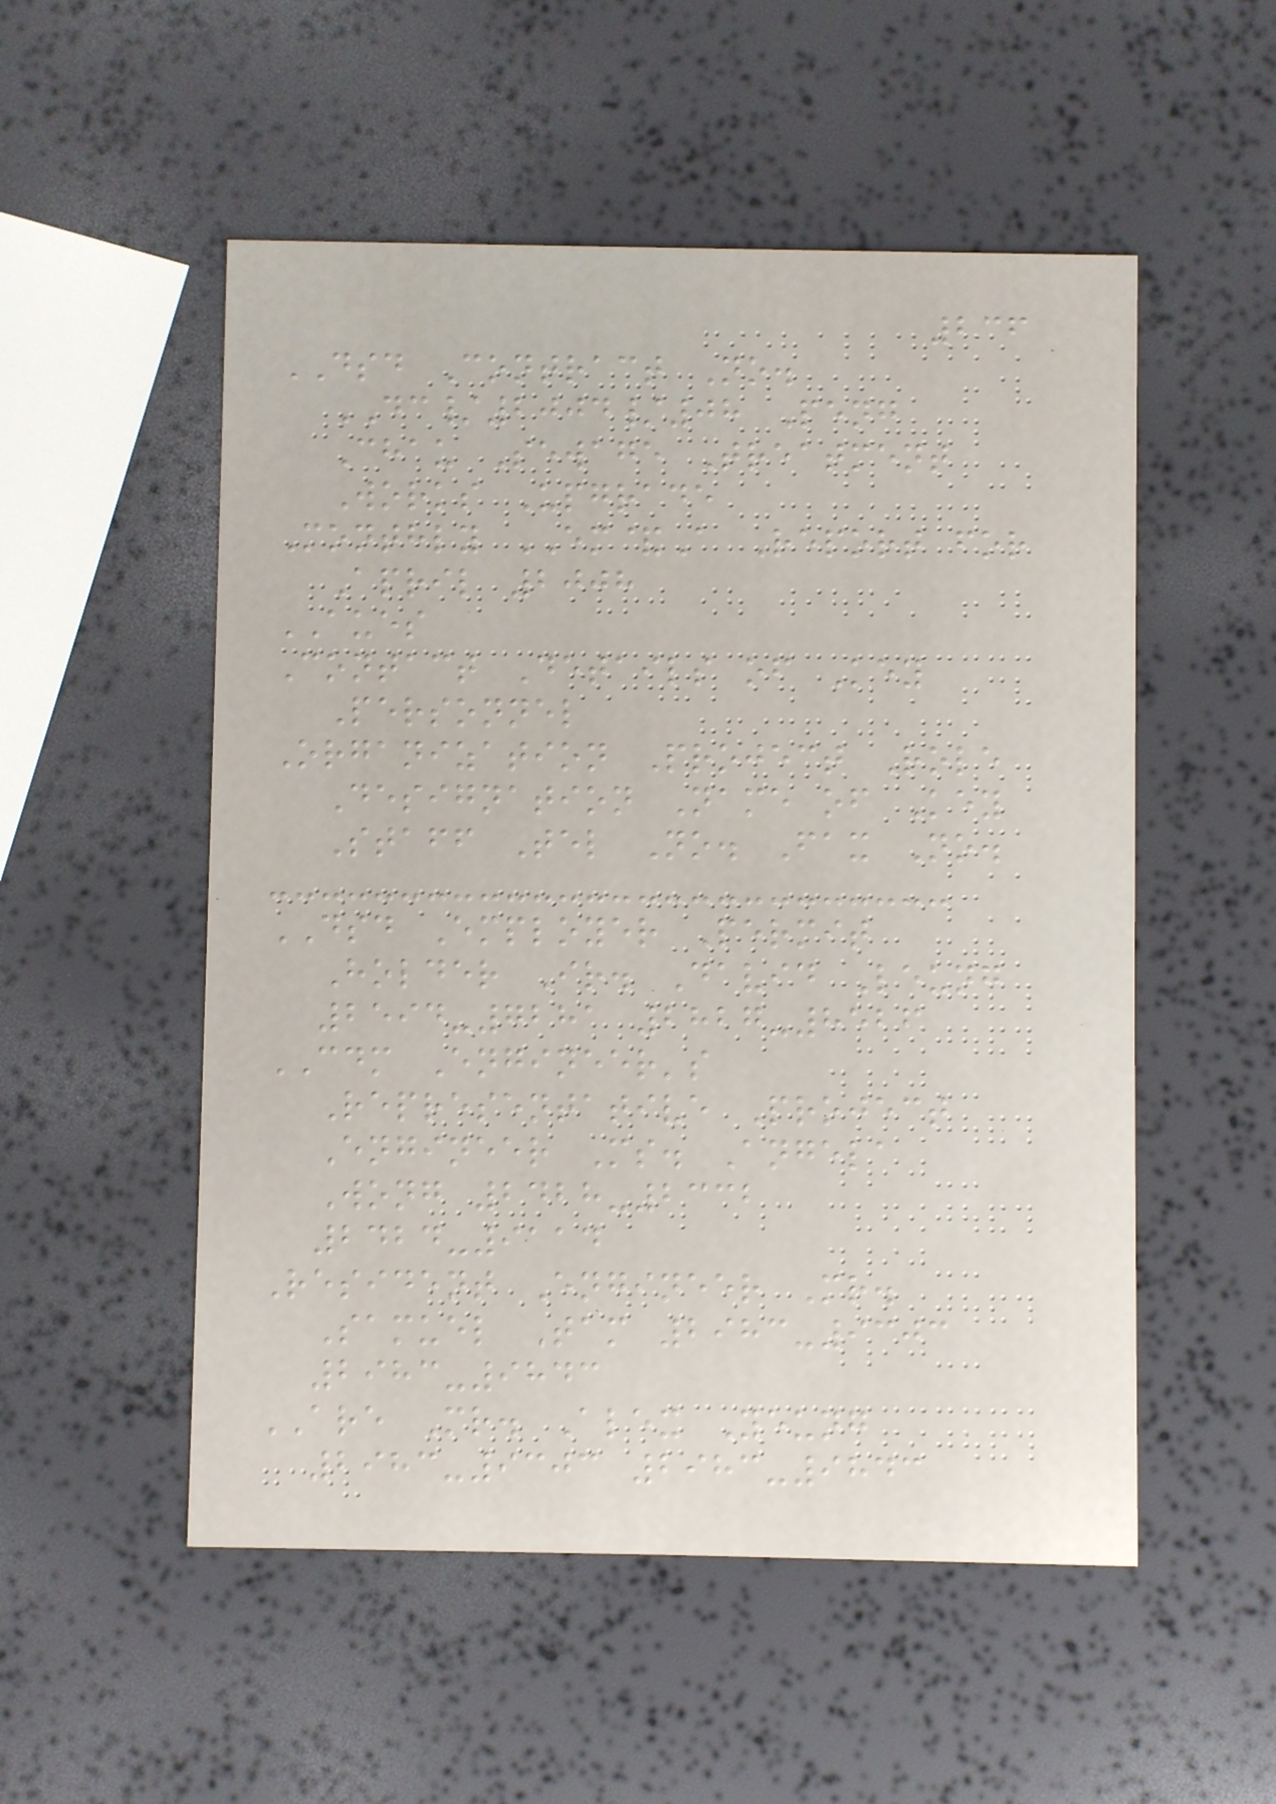236
DSD Contract No.
DC/2004/08 Peng
Chau Sewage Treatment
Works Upgrade
Monthly EM&A Report for
April 2008
AUES
Contact Details of Key
Personnel
Organization Project Role
Designation Name of Key
Staff Tel No. Fax No.
DSD Employer Permit
Holder Ir. David Leung
2594-7281 2827-8526
CDM Engineer's
Representative Project
Engineer Ms. Angela
Wong 2428-2332
2424-9114
Resident Engineer Mr.
Samuel Tam 2983-9303
2983-9843
ARE Mr. Alex Yeung
2983-9303 2983-9843
